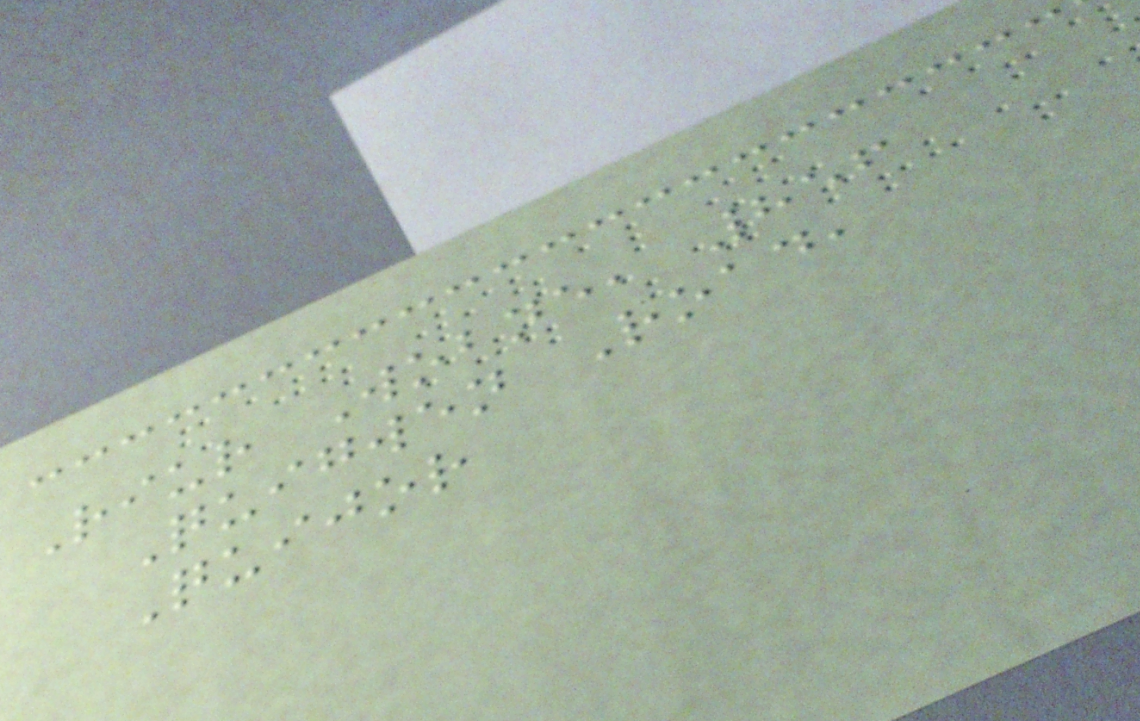Riur Wobne, 856
Quigwen Road,
Quijor
